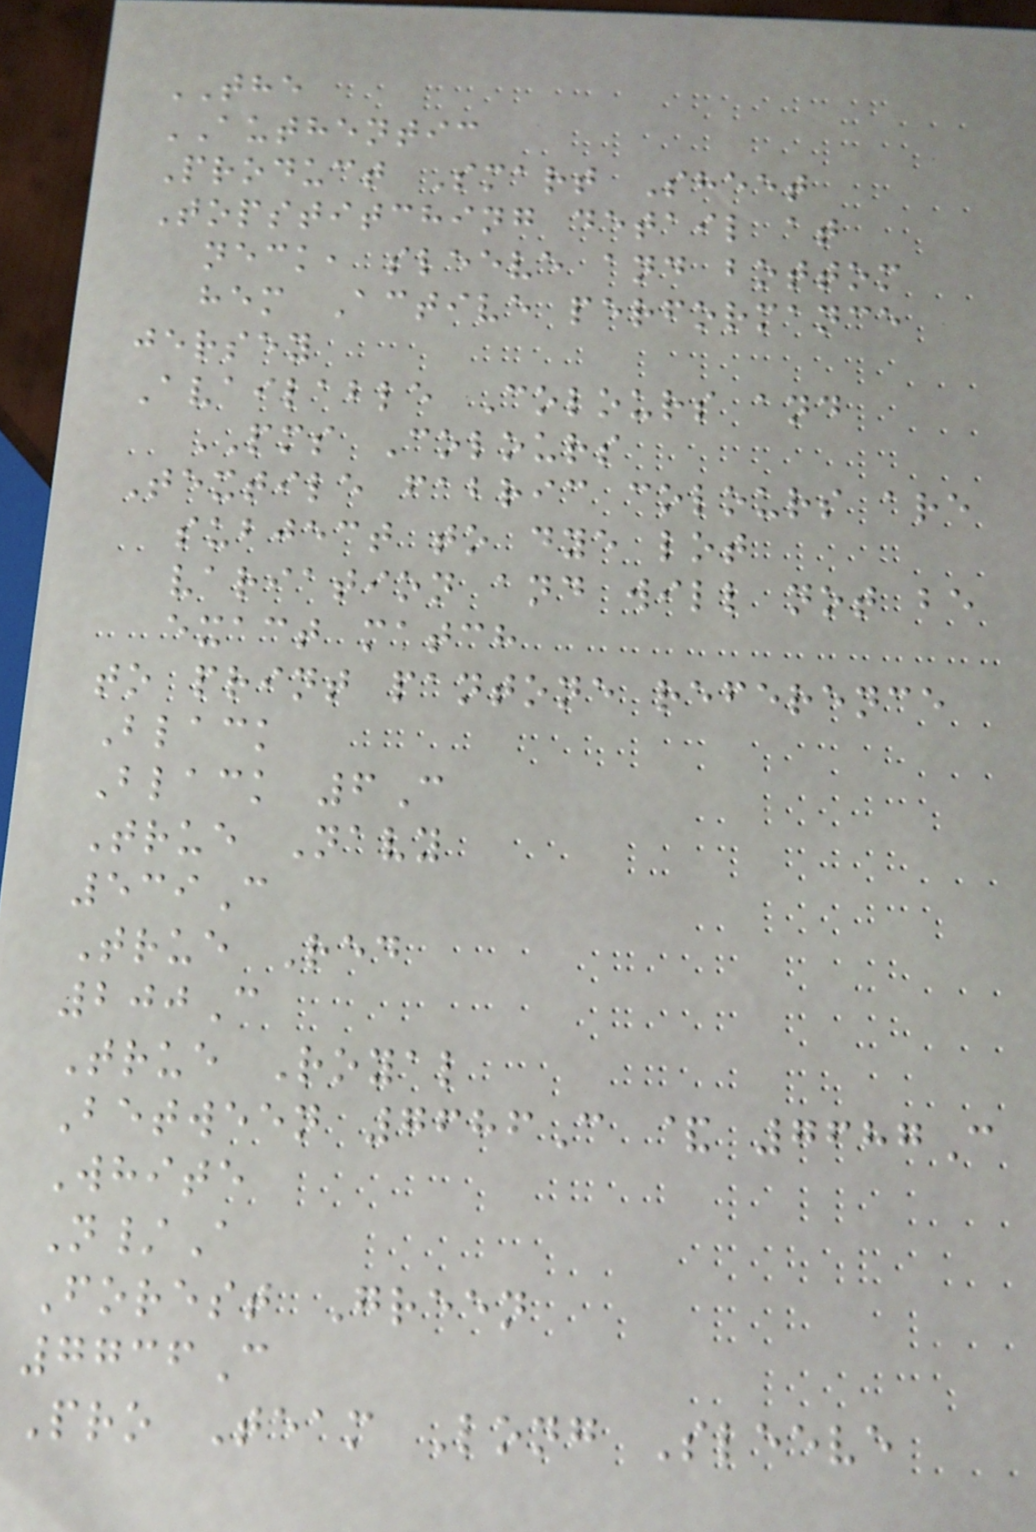THE
AUTHENTIC
Product Smart Sheet
Topstitching detail at
neck, sleeve and bottom
hem Active performance
jersey
Available Colours and
PMS Colours
Textile fabric colours are
subject to dye lot
variation and will not be
exact match
to print pantone reference
Black
Black 6C
True Navy
539C
True Red
200C
True Royal
Between 7686C & 7687C
White
N/A
Forest Green
7736C
Pro Team Long Sleeve
